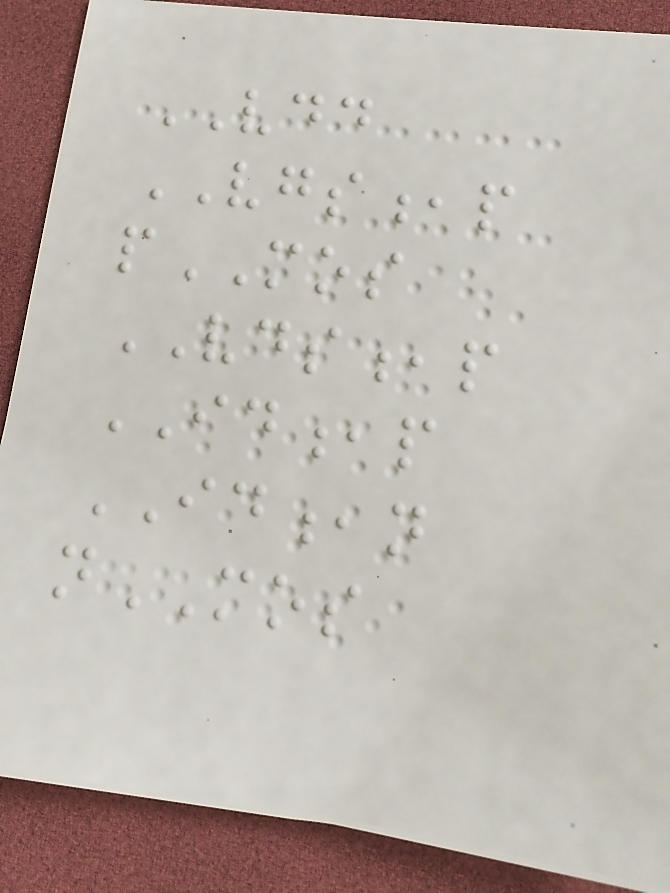VDD
VGS,p
pMOS
VDS,p
ID,p
ID,n
nMOS
